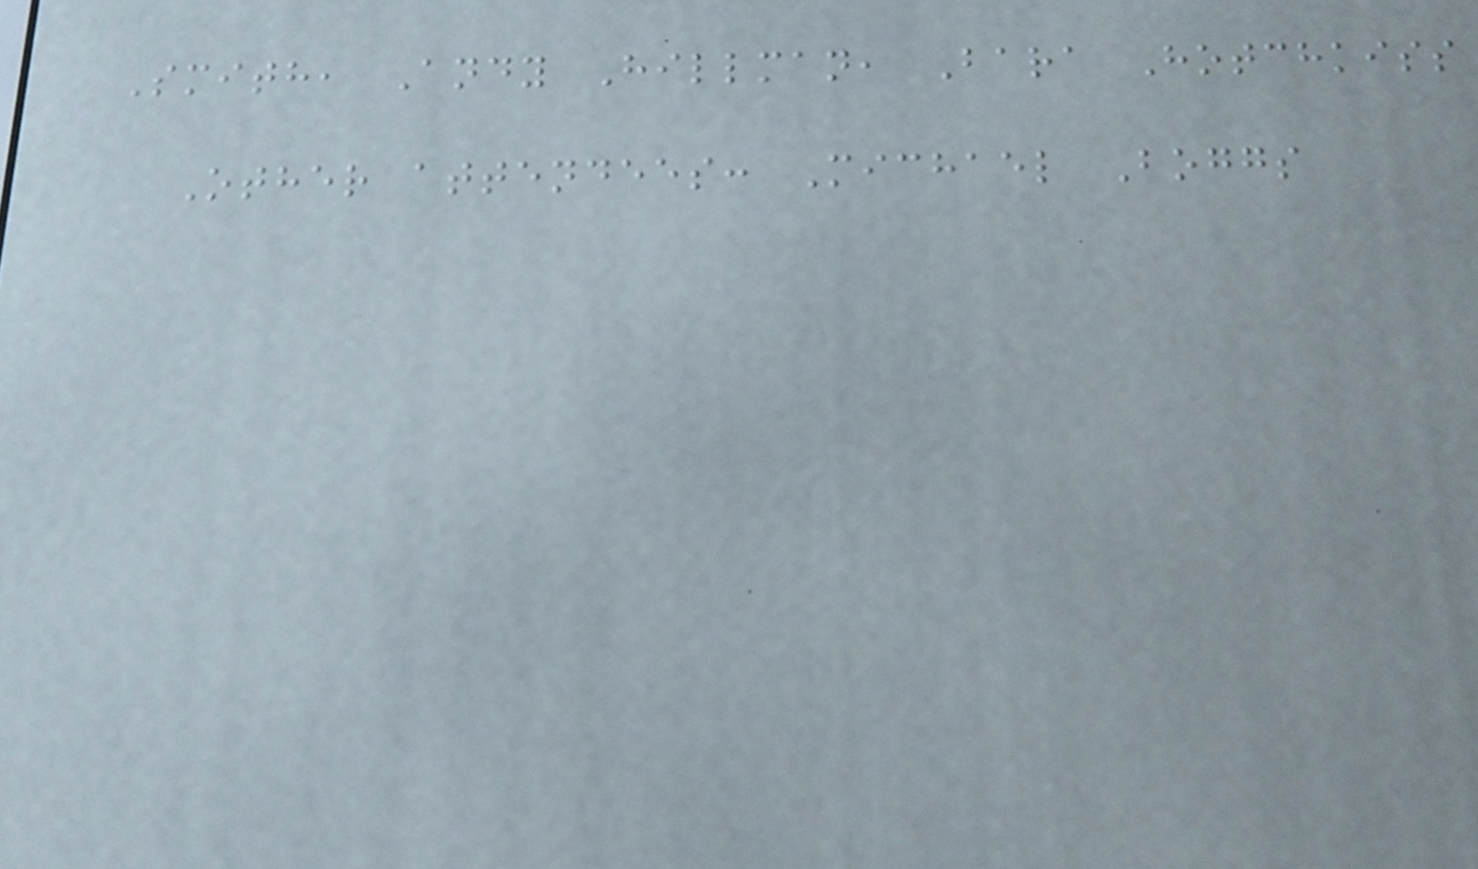Smith, Andy Hillman, Bara Hotchkiss
Other attendees: Michael Boggs
